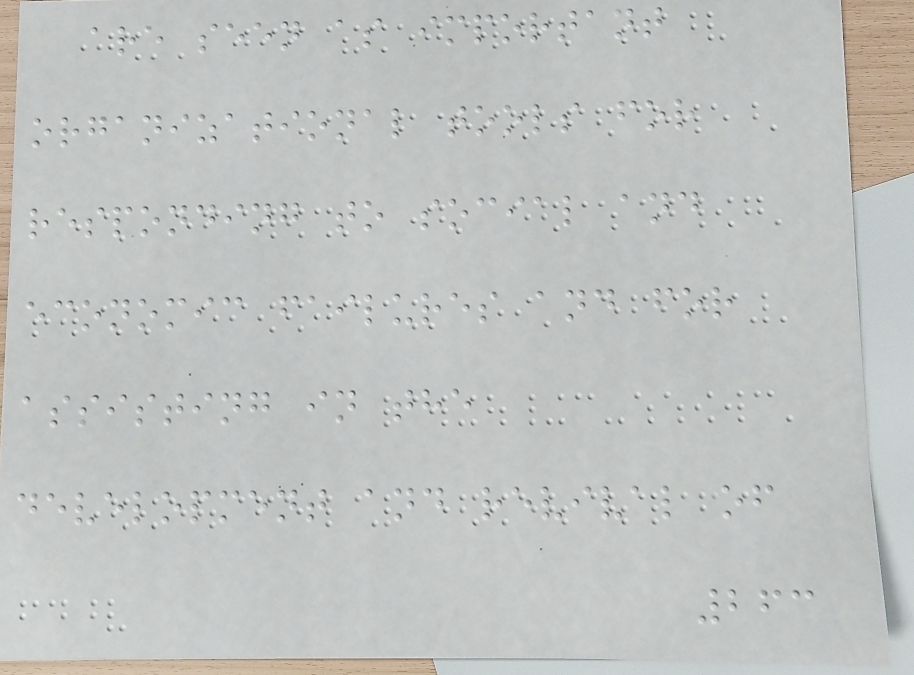are seen as important
organizational tools for
responding to social and
economic failures and for
assisting in the
development and revival of
263
